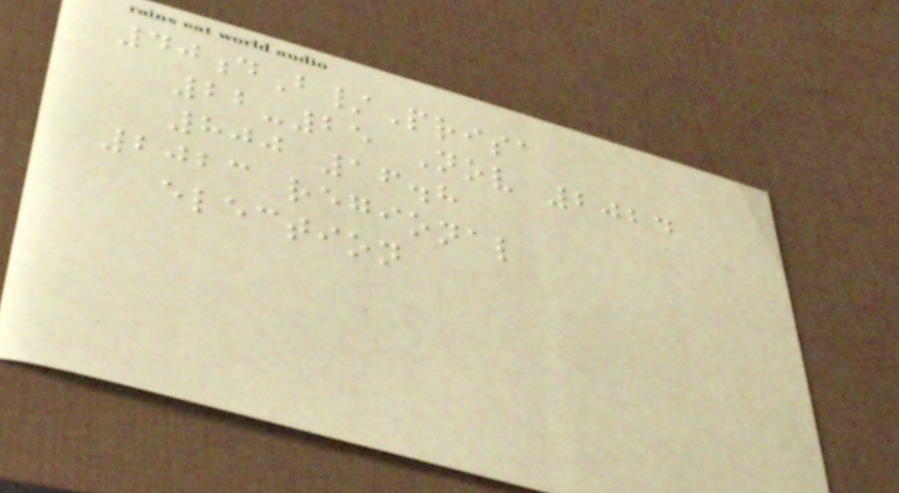40dB/Prisa
22-25 Nov 2024
800 16.8
2023 regional
election
